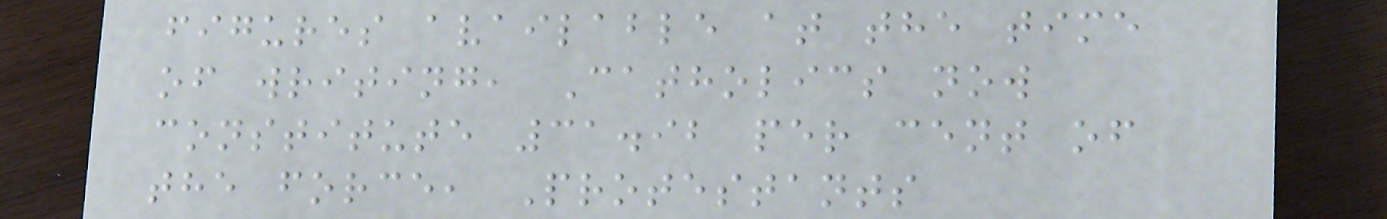figures available at the time
of writing, Catholics now
constitute 31.92 per cent of
the force, Protestants
